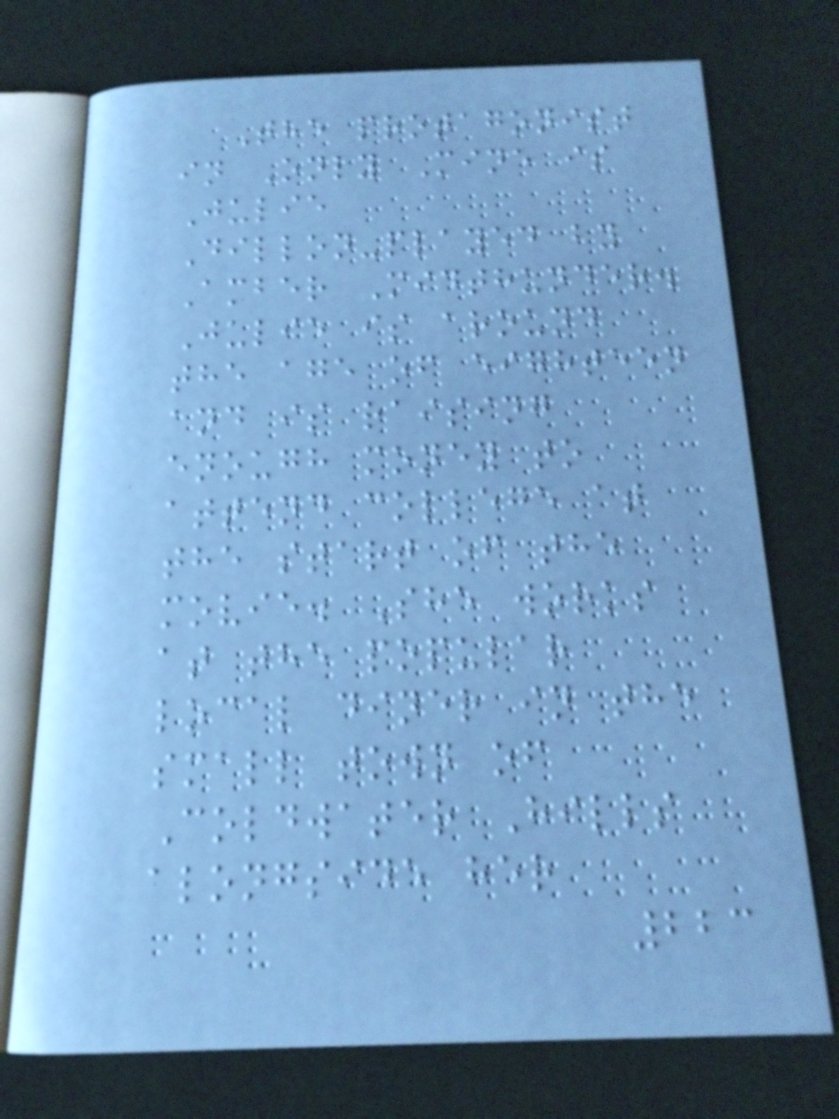The protagonist
in Only Mine is
Julie
Dillon-played by
Amber Midthunder.
Julie is around
the age of eighteen
and is raising
enough money to
attend college at
the start of the
movie. She works
at the popular
local diner in the
small town of
Coldwater Hills
alongside her
223
